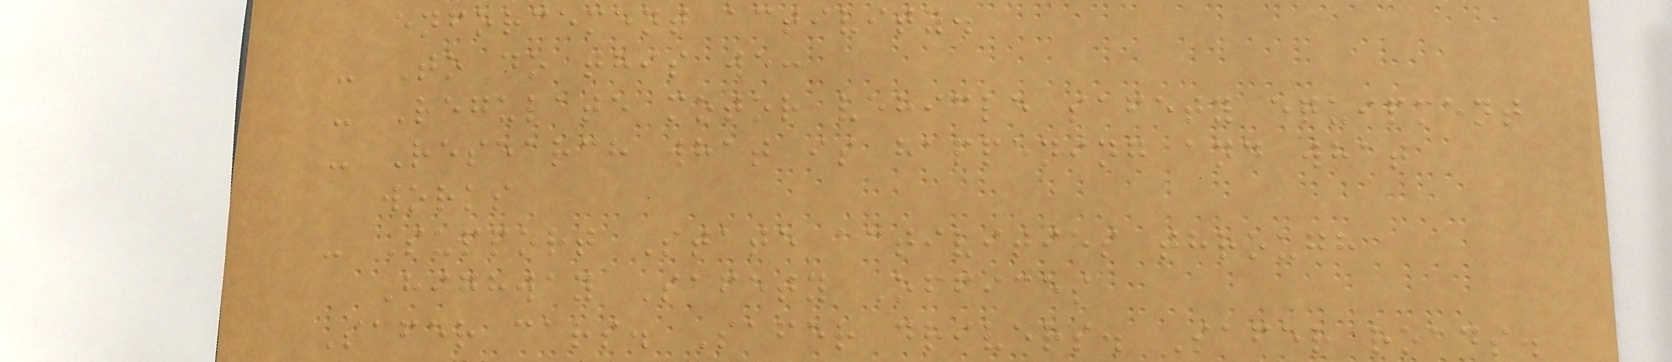enforcement activity.
- To do this we:
- Regulate motor vehicle safety equipment
- Research what is happening and what
works
- Support State activities through
Highway Safety Offices
Safer cars. Safer drivers. Safer roads.
